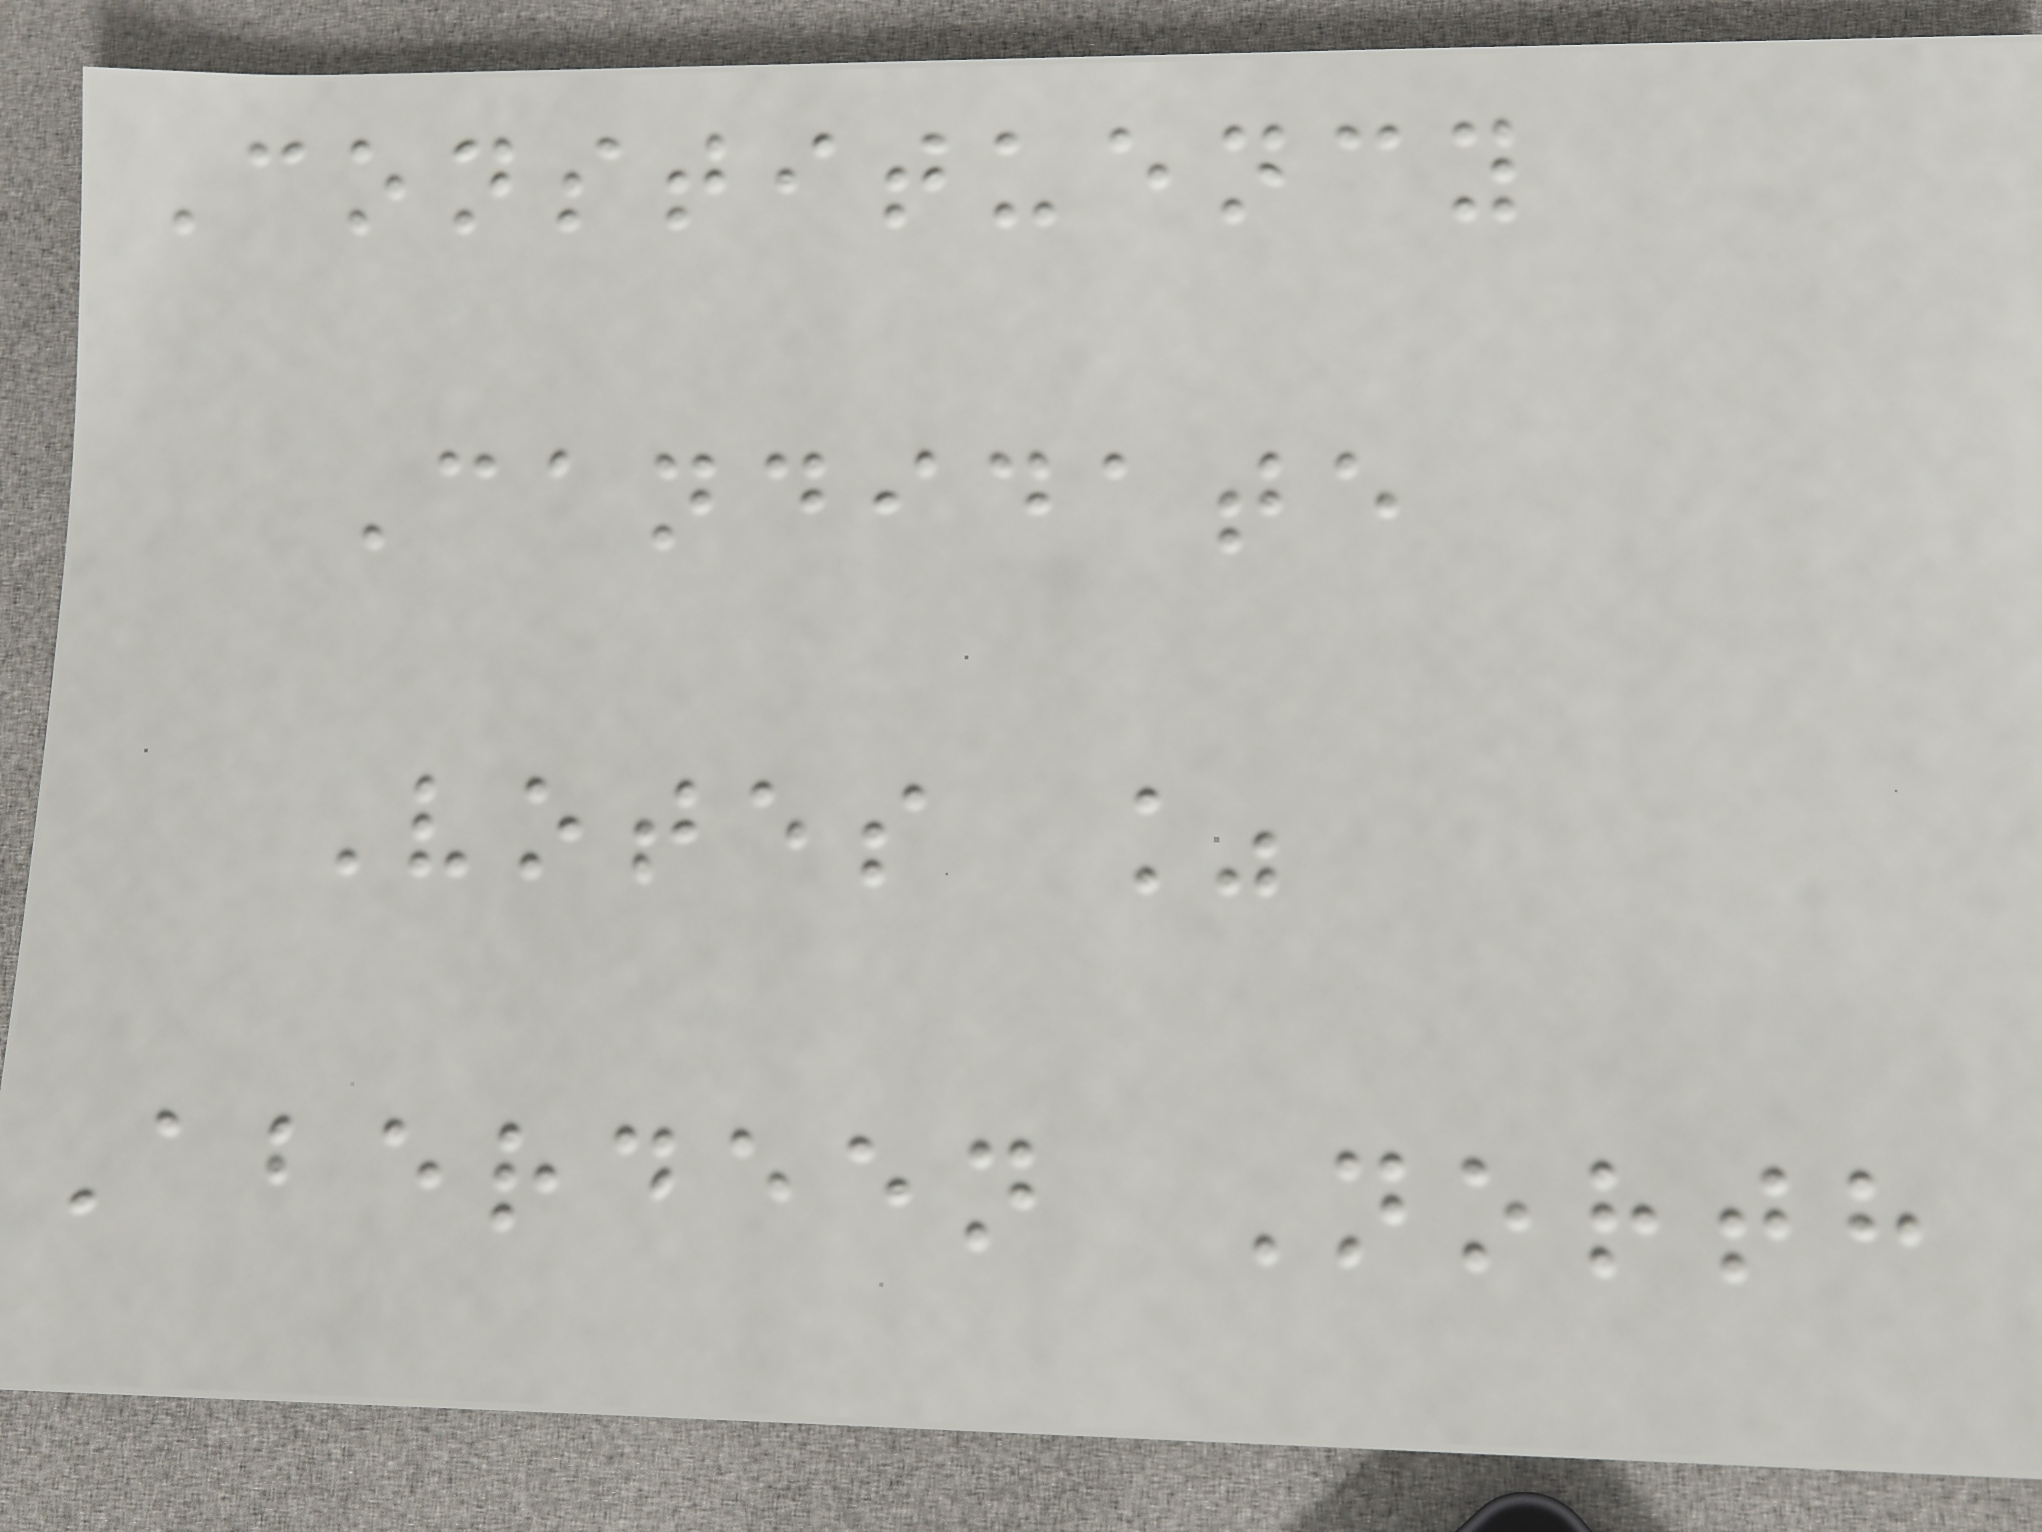Constituency
Candidate
Votes %
Aberdeen North
